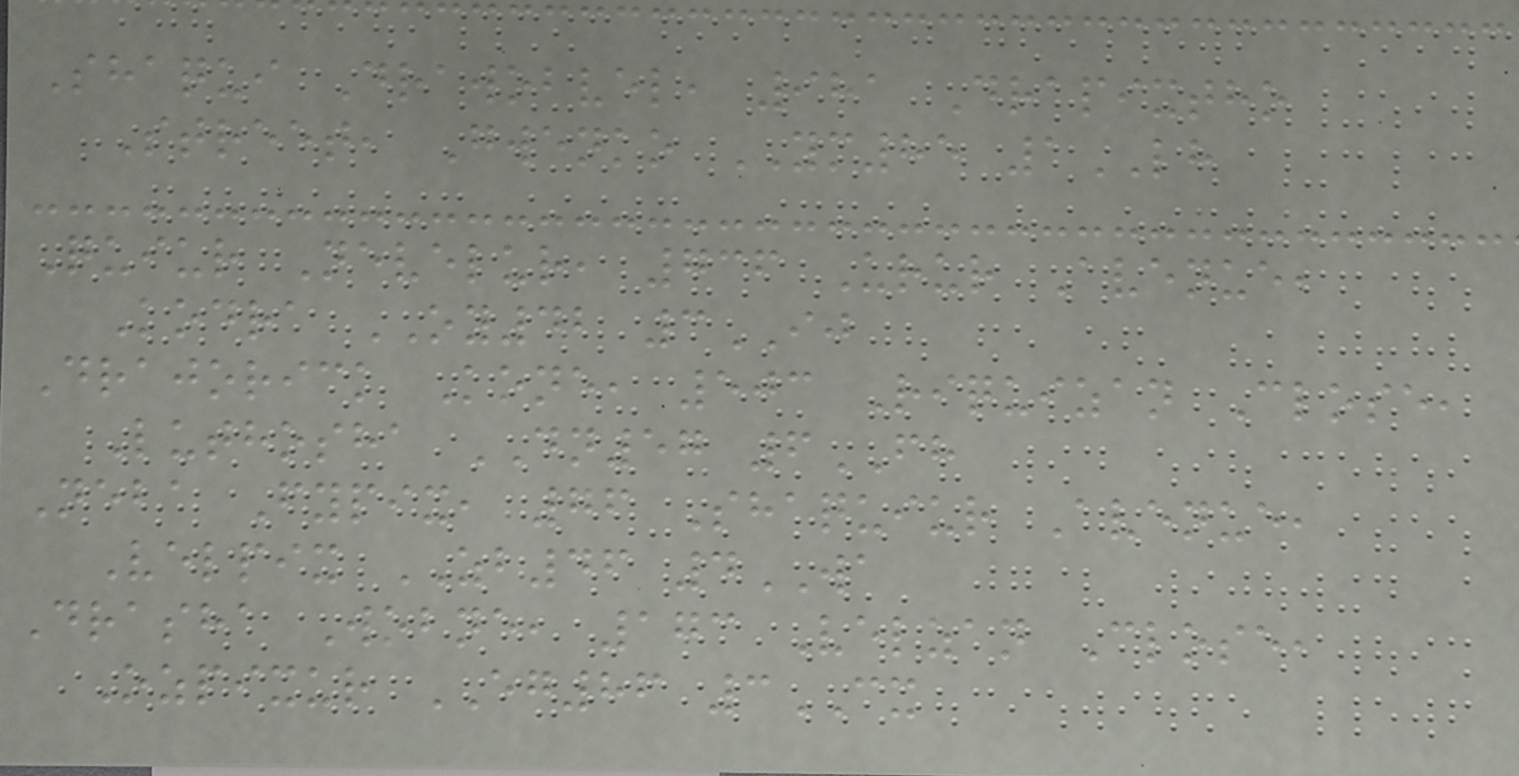Shaqui Drawobvel, 981 Drapixtho
Street, Gwenko YM85 1LH
Quiur Nevelur, 736 Urur Avenue,
Kodra OY42 3IJ
Drajorick Kone, 503 Riquizan Close,
Luthosha DN57 6FH
Neba Fypix, 76 Shaquiur Avenue,
Velpix ZB46 4WA
Drasha Wobne, 173 Velzan Close,
Ozpixur EG86 3CX
